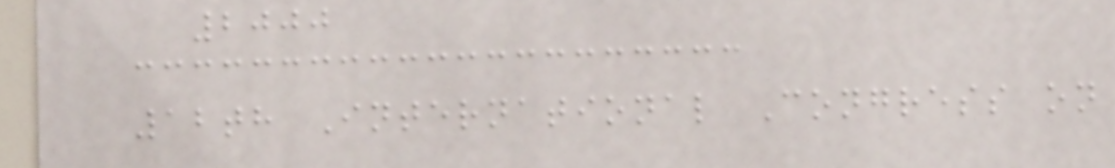2000
12th International Congress on
